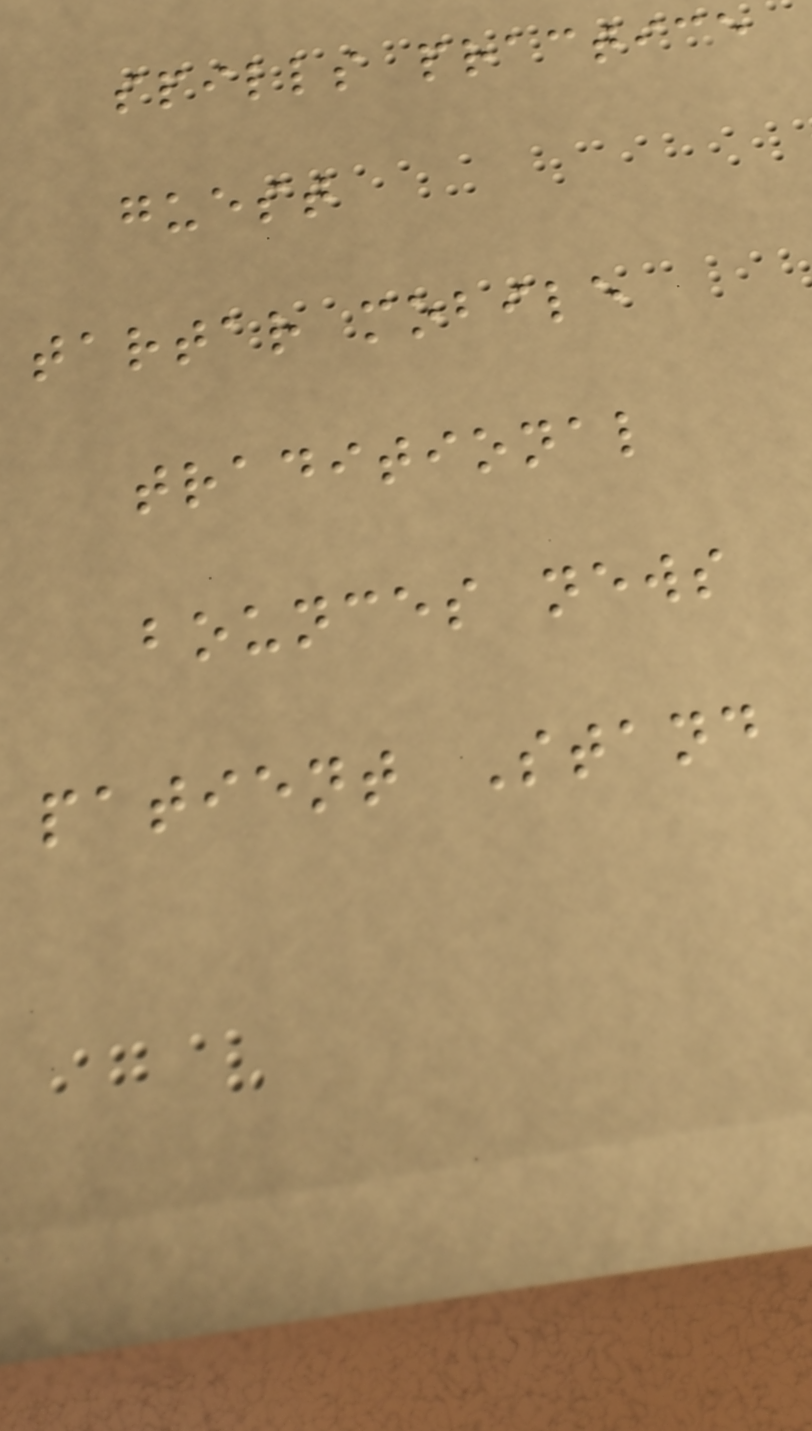spills practice
guest
tartar mobile
traditional
bounces news
patient Stand
